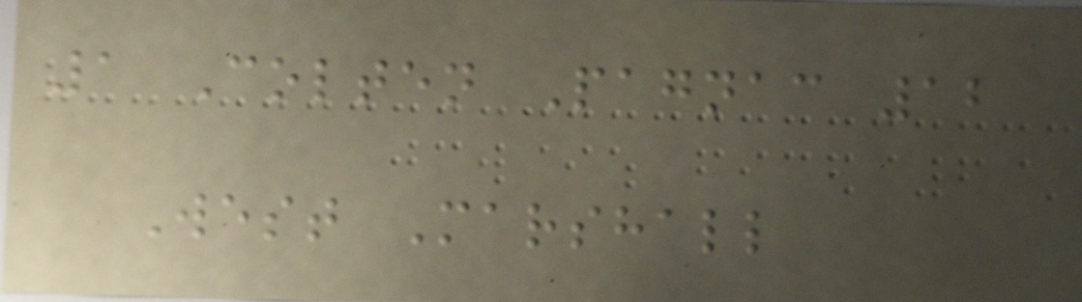1 Colten Pagnac 12
West Marshall
